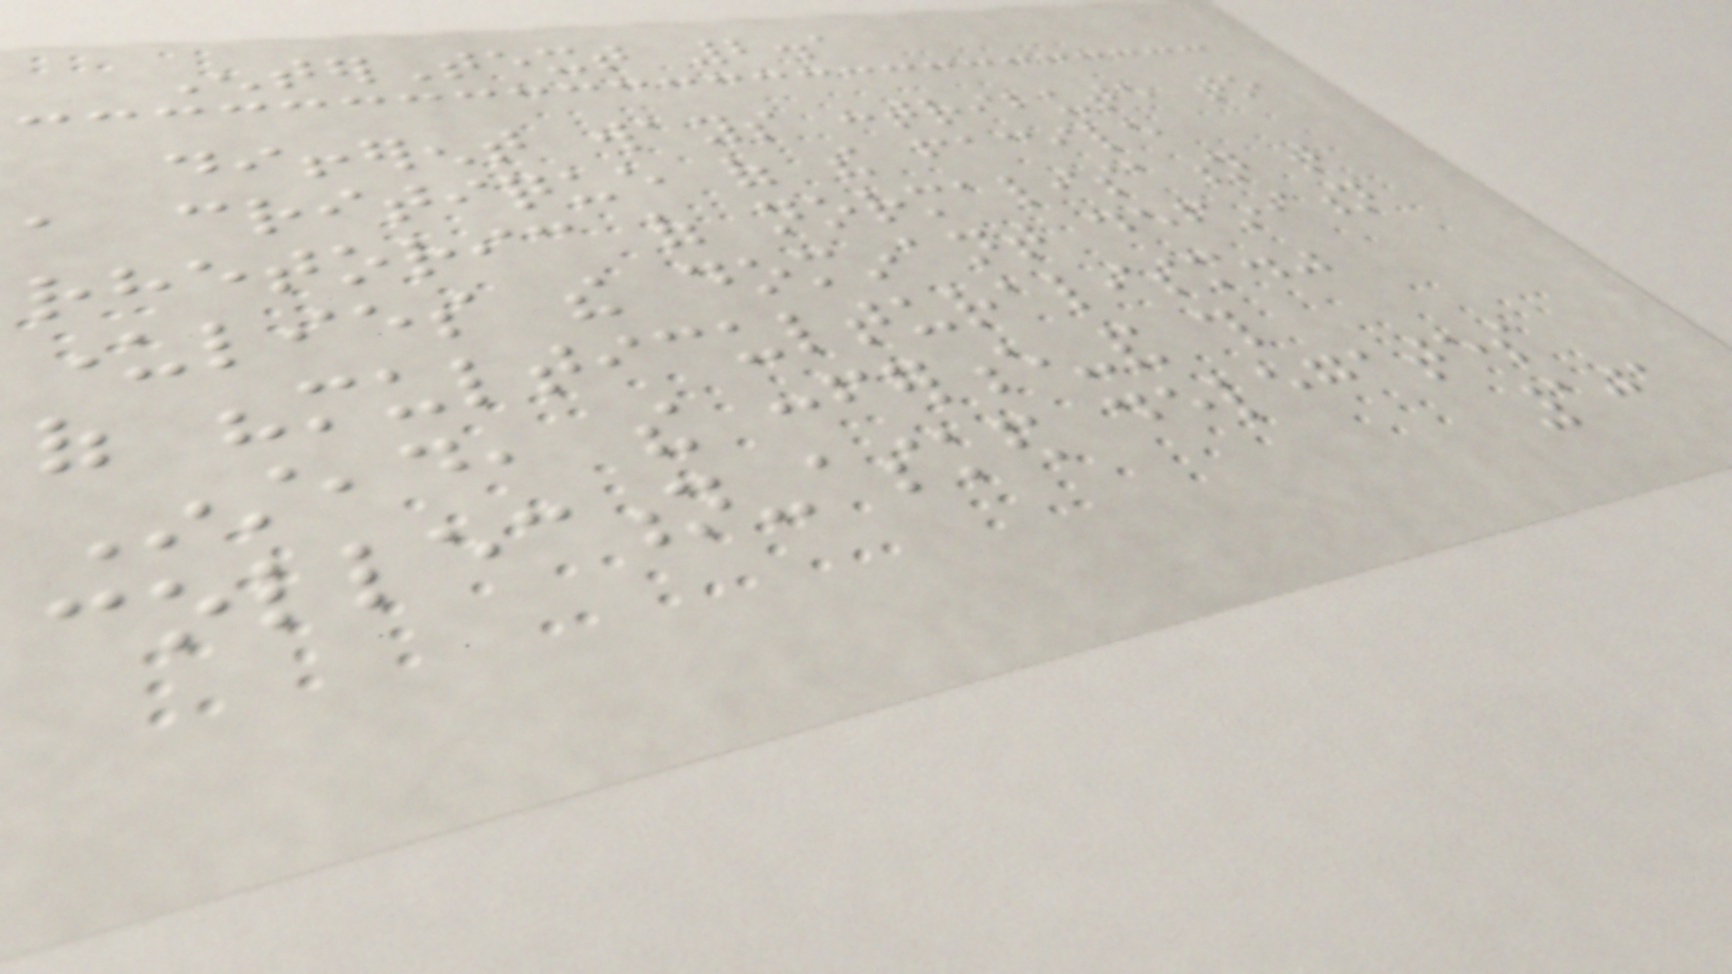EnterText 2.1
different ways contribute to
a critique of the facile
rhetoric of normalisation that
underlies the dominant definition
of "multiculturalism."
Instead, the conference-and this
collection-asked delegates
101
